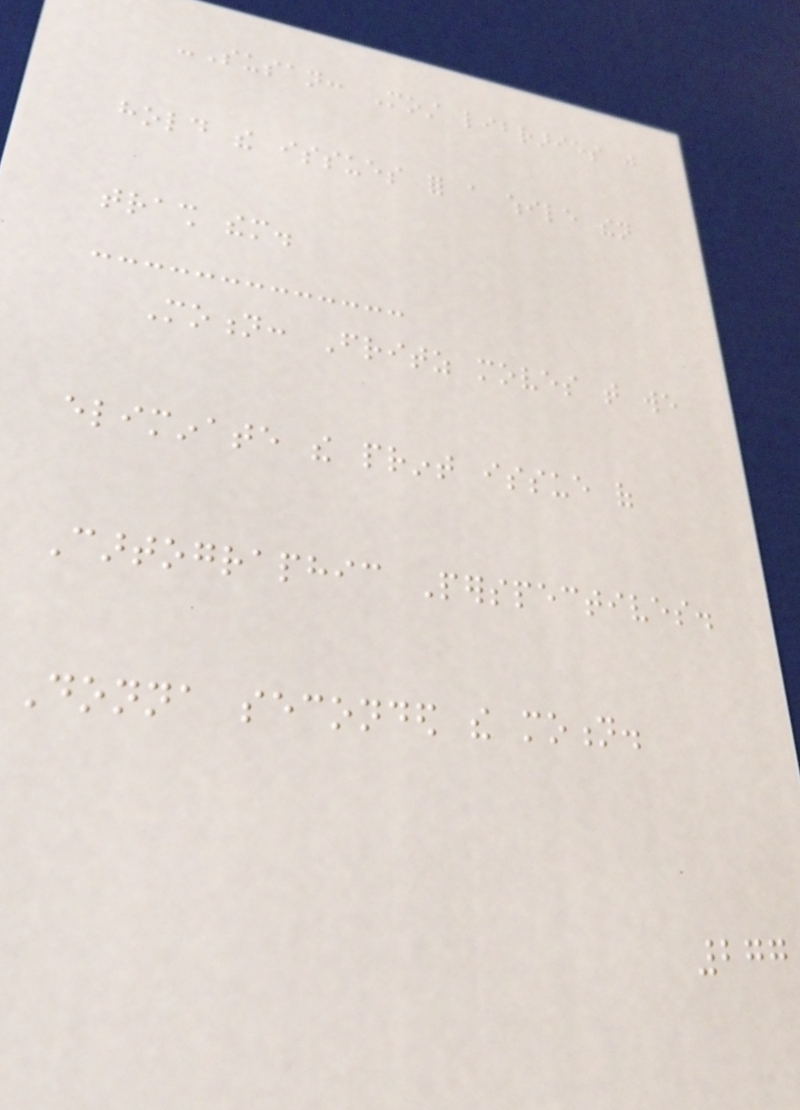-Susan: Most libraries just
hold the issues for a while then
trash them.
Motion: Fritz moves that we
eliminate the print issue of
Cartographic Perspectives.
Donna seconded the motion.
277
